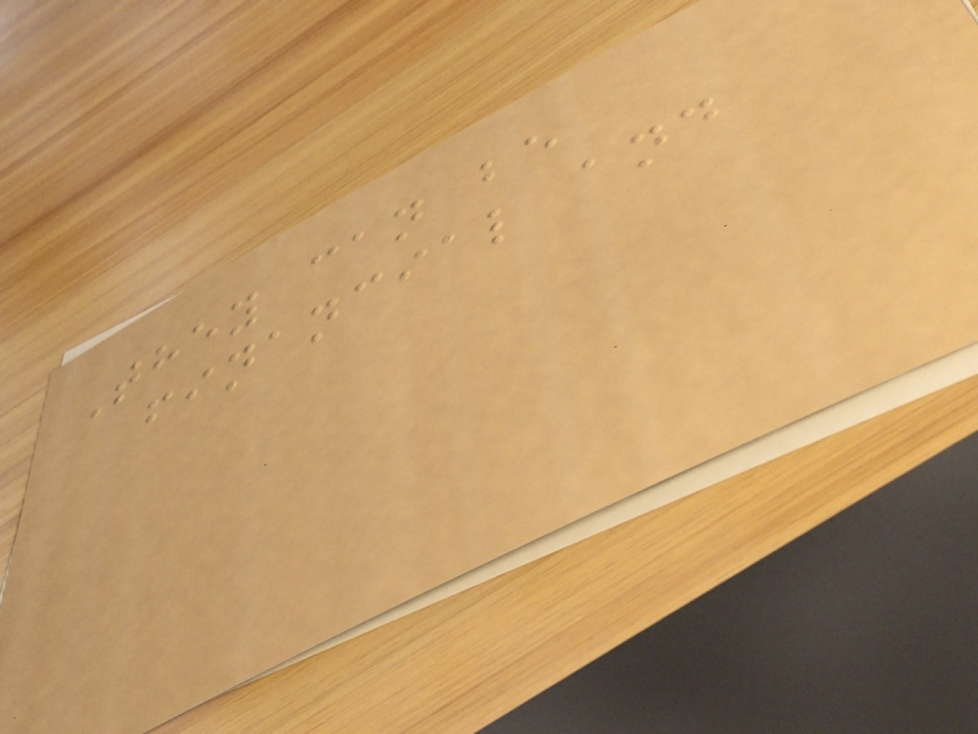They can be
financial and
